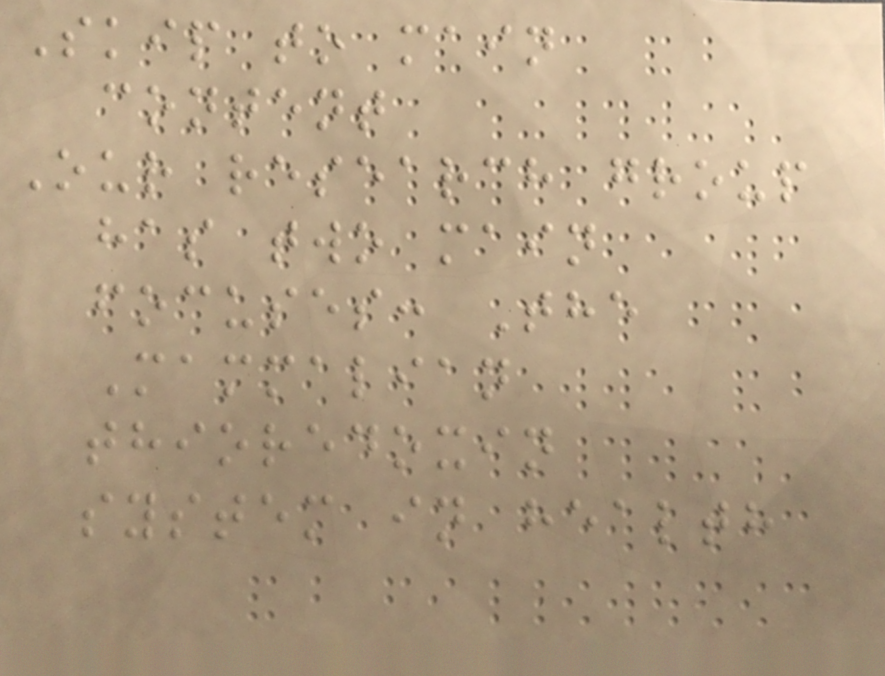Skip to main
content
Our research group
has two main
focuses: The
Mammalian
thioredoxin
system in health
